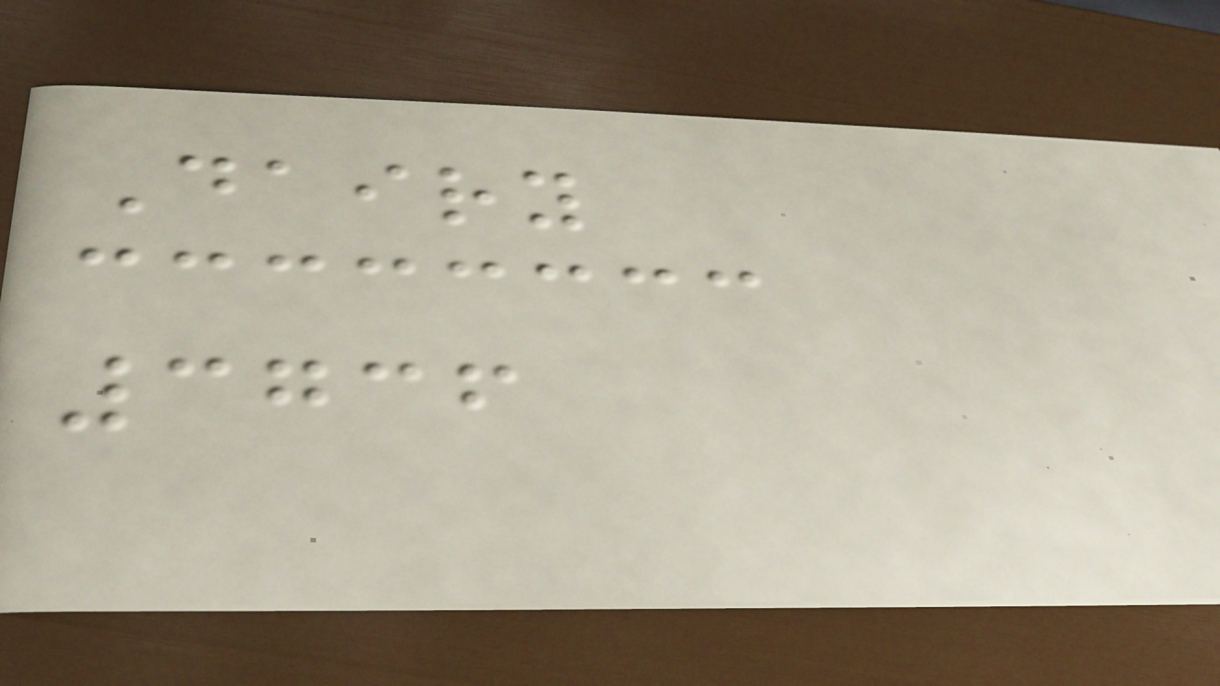Dairy
3736
